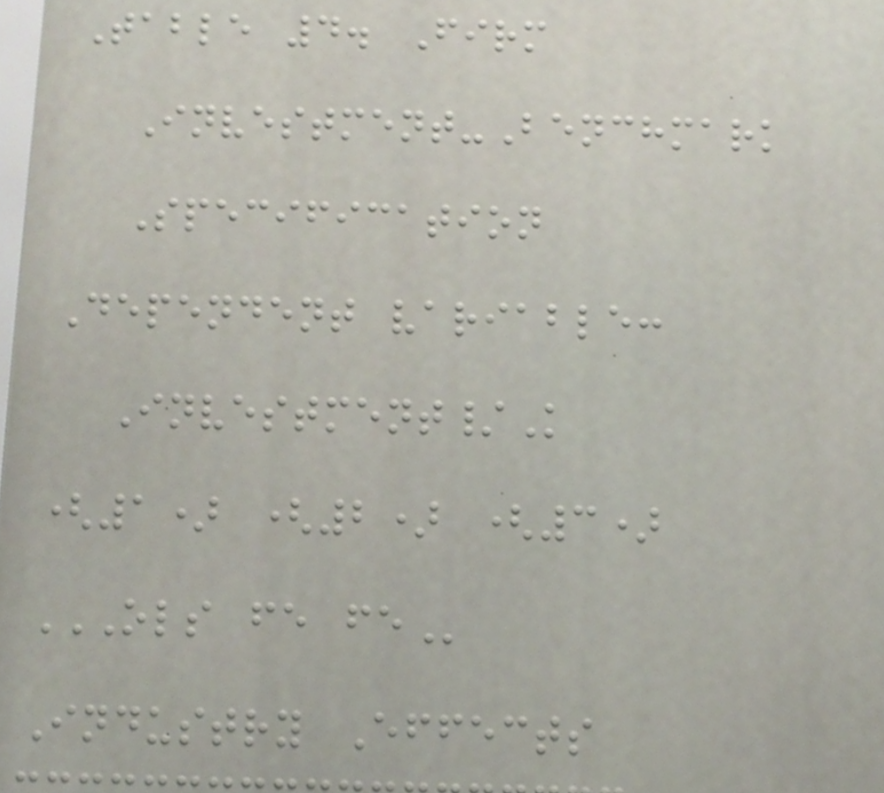Table 4. Firm
Investment-Benchmark
Specification
Dependent variable:
Investment/K
(1) (2) (3)
OLS FE FE
Industry Effects
